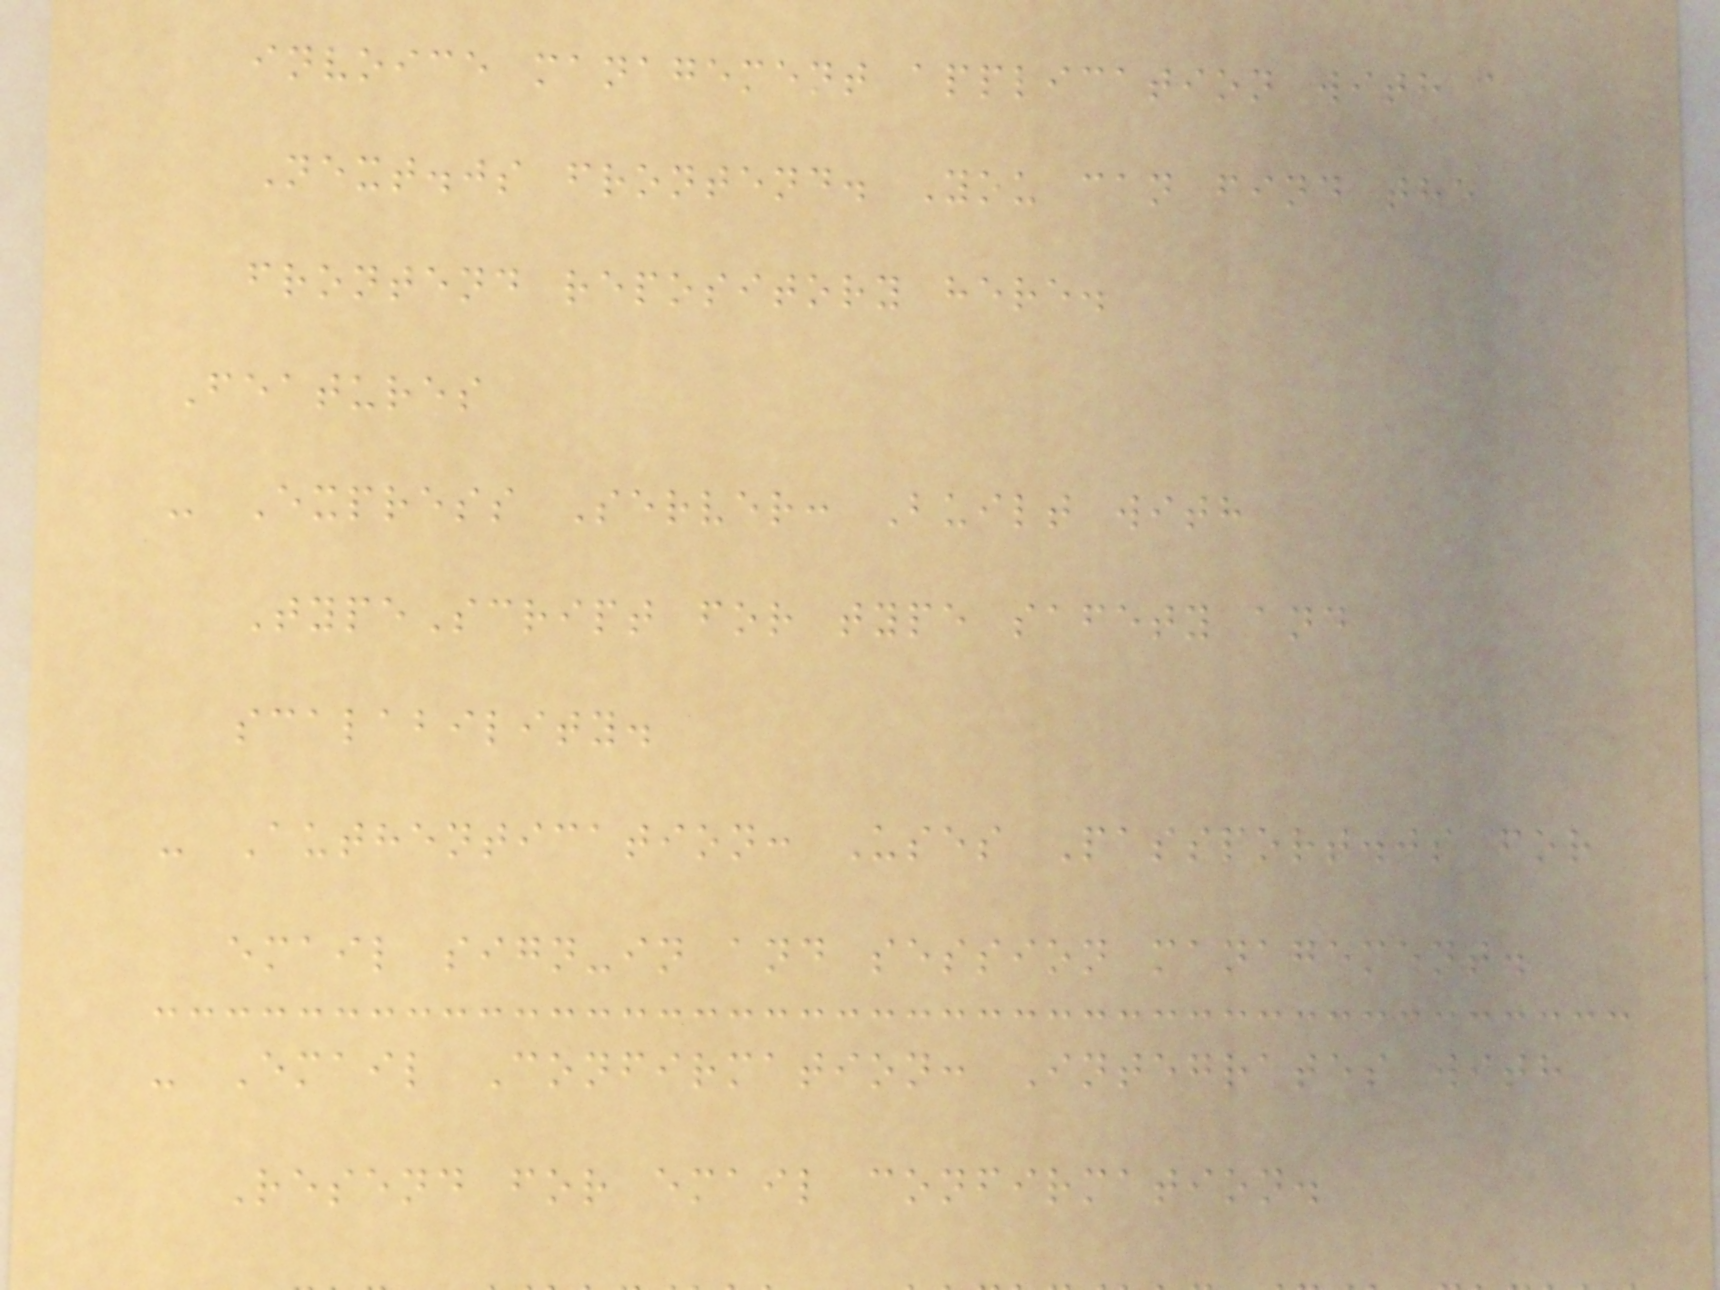invoice management application with a
Next.js frontend. You can find the
frontend repository here.
Features
- Express Server: Built with
TypeScript for type safety and
scalability.
- Authentication: Uses Passport.js for
email sign-in and session management.
- Email Confirmation: Integrates with
Resend for email confirmation.
